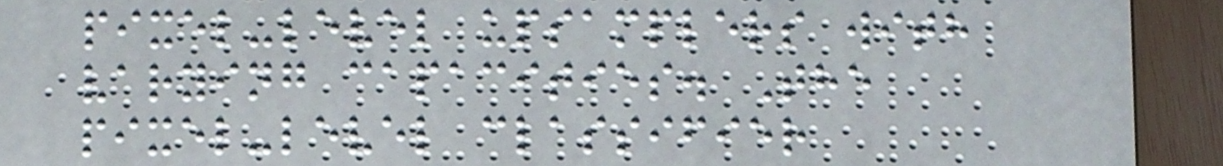pixel-level upsamplers with
varying capacities. The
pixel-level classifier
